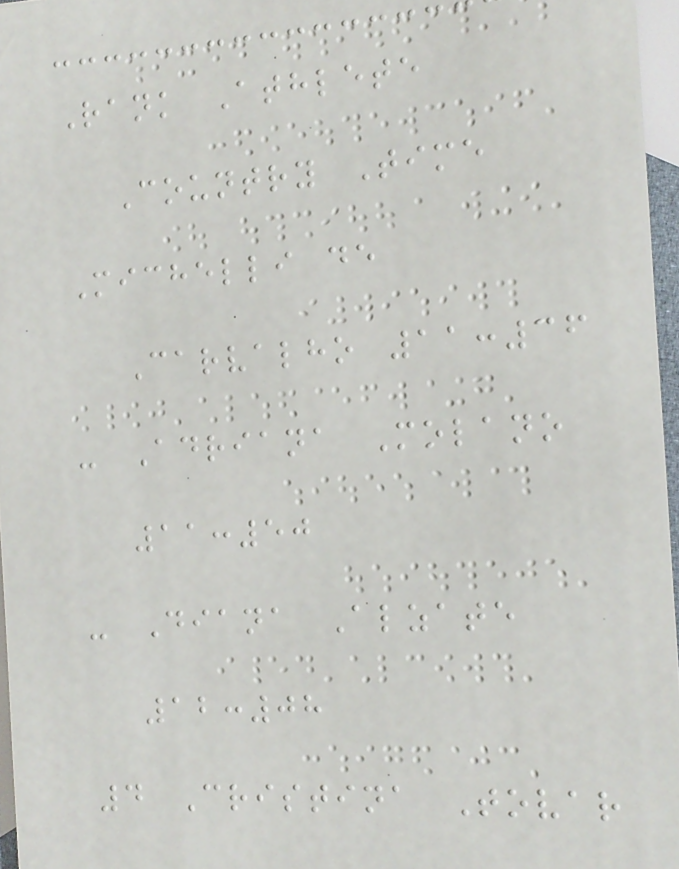Rank Athlete
Country Time
Michelli de
Carvalho 11:36
- Adriana Molano
11:50
- Diana Alzate
12:08
4 Cristina Tovar
